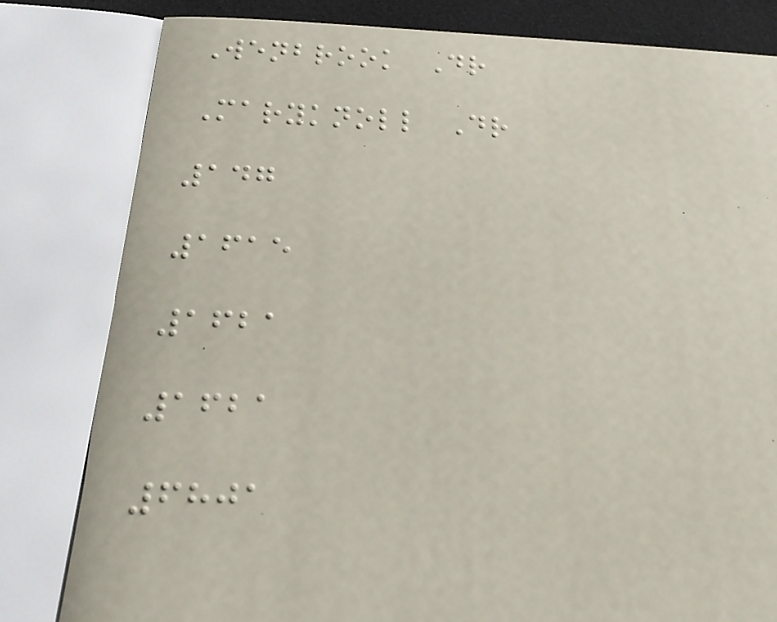Wenbrook Dr
Maryknoll Dr
147
1615
1621
1621
6801
